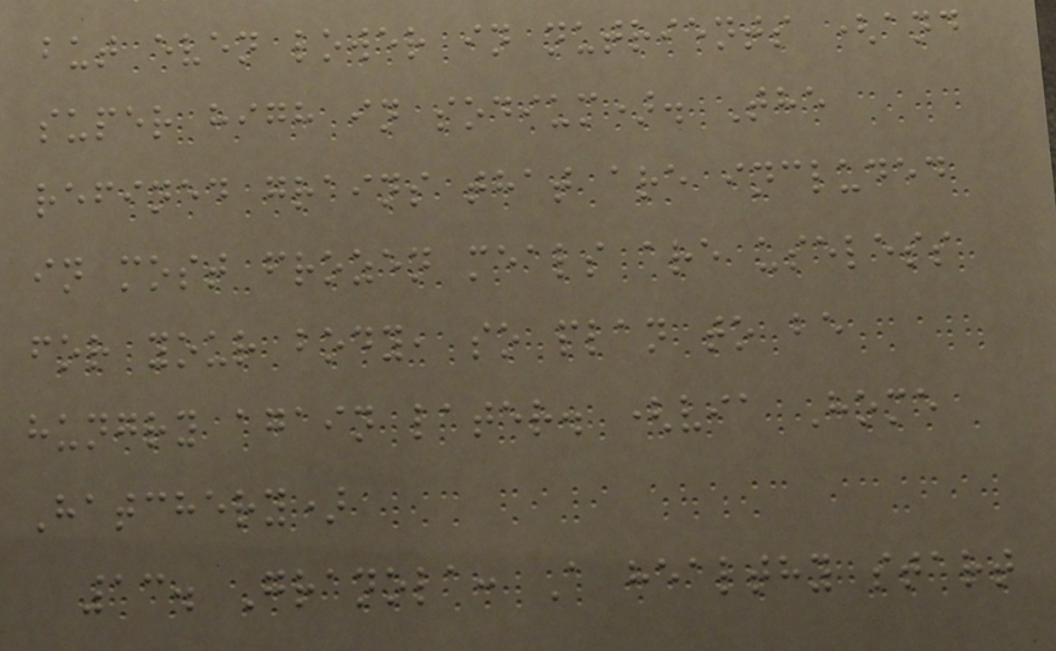but even lower in nutrients (and
super high in sodium). The
refined grains that are included
in most frozen meals are useless
for your body, so plan to be
hungry again later. (via Home
Hatchery)
13. Granola: A healthy start
